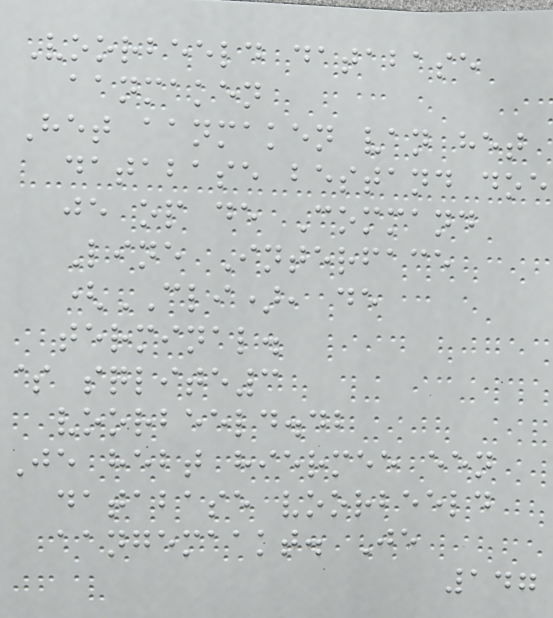Voorbeeld database
aanmaken
Het aanmaken van het
database bestand doe
je op de Command
Line Interface
(CLI), de
terminal.
$ sqlite3
voorbeeld.db
Je hebt hiermee een
database voorbeeld
aangemaakt. Je
147
